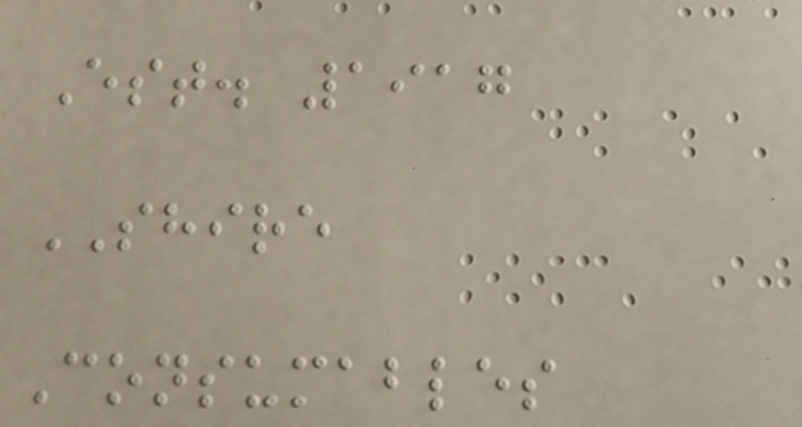Est. 1917
SHIRE
Consumables
